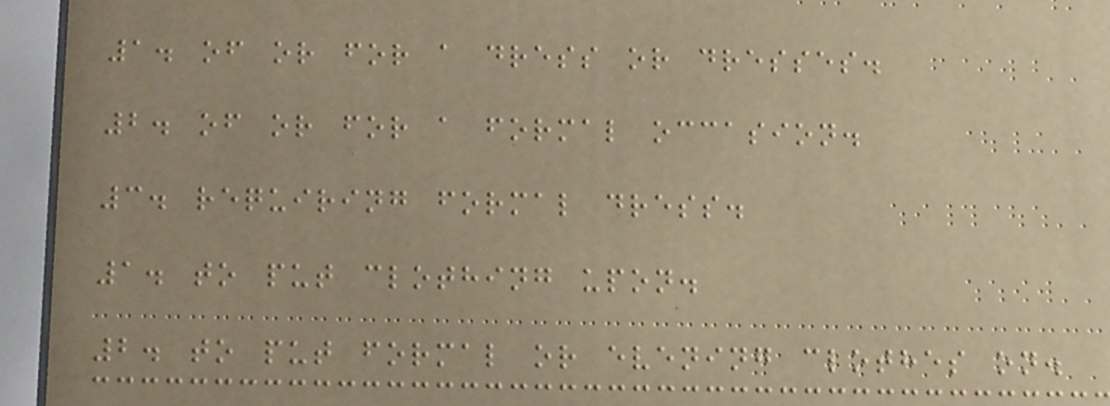1. of or for a dress or dresses.
2. of or for a formal occasion.
3. requiring formal dress.
1. to put clothing upon.
2. to put formal or evening clothes on.
